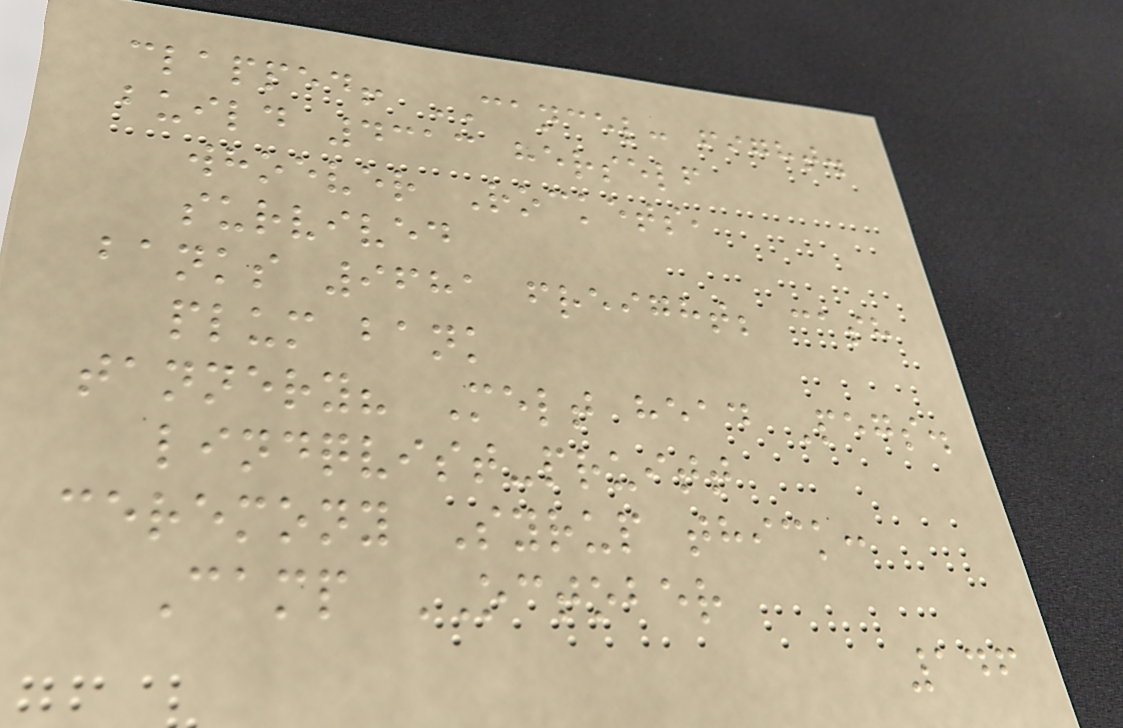clapped! CANCEL: fight.
build 4313 herself
whoever Rockets,
survived
banks 9681 freight; cash
plum bank
tannery? Melt head Pegs.
lindqvist-pruitt
ceremony Syrup thick:
Camp OCTOBER
146
